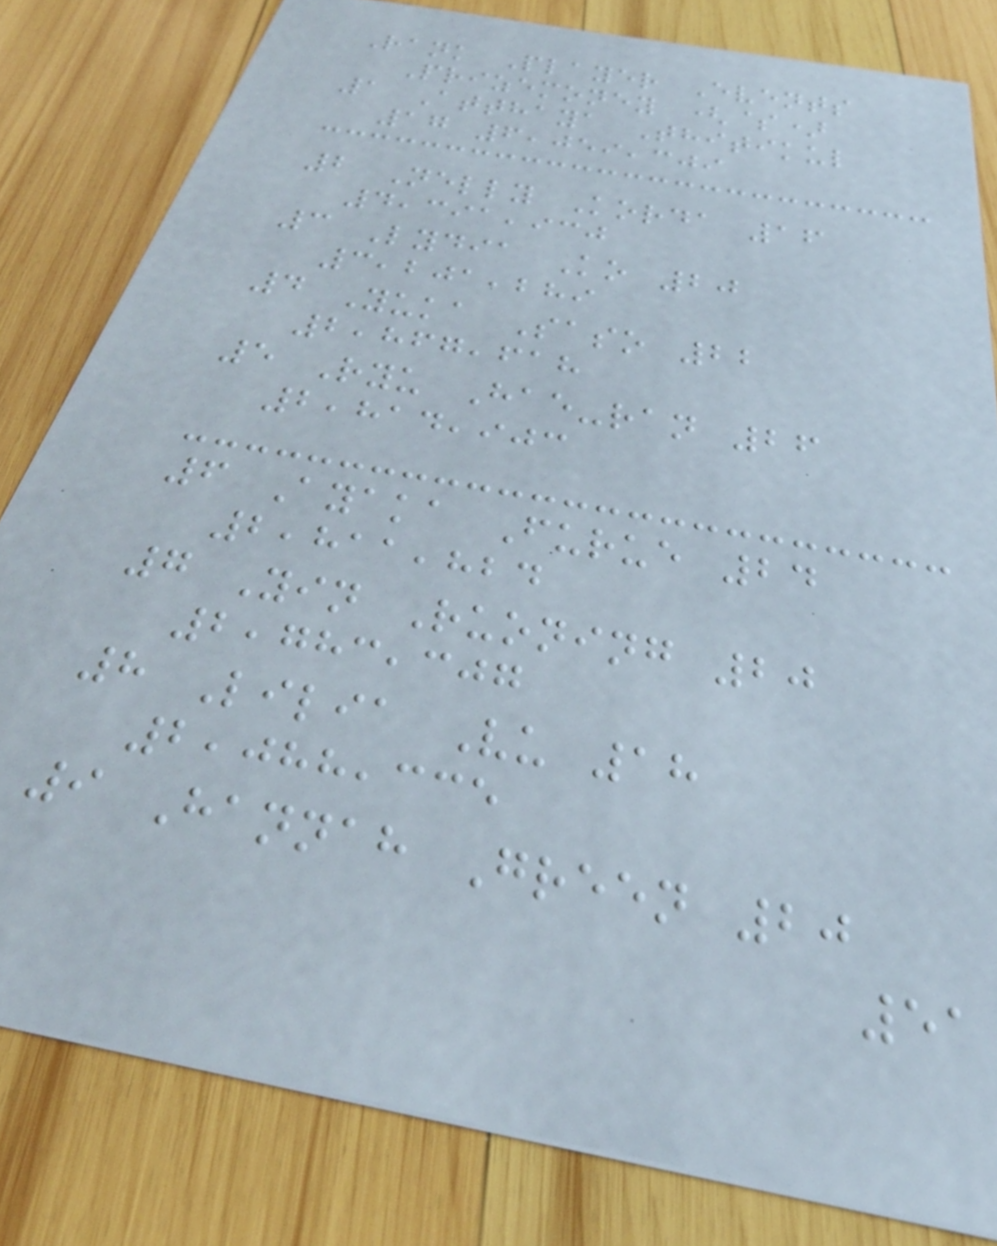Rank Player Events
Prizemoney ($)
1 Atthaya Thitikul
17 6,059,309
2 Nelly Korda 16
4,391,930
3 Lydia Ko 20
3,201,289
4 Yuka Saso 22
2,867,618
5 Ryu Hae-ran 26
2,814,903
6 Ayaka Furue 24
2,811,824
7 Yin Ruoning 20
2,783,307
8 Lilia Vu 18
2,088,335
9 Hannah Green 20
51
